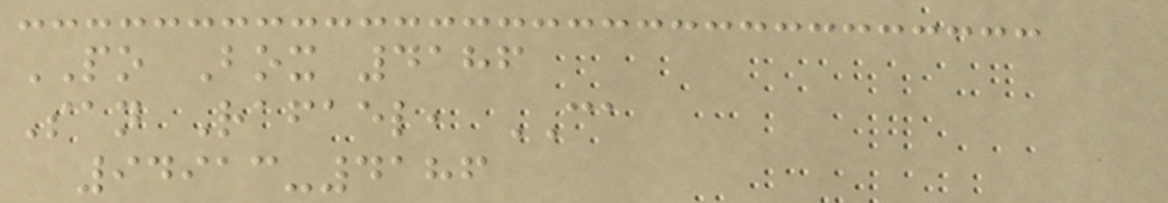PO Box 4186
San Rafael, CA
94913-4186
